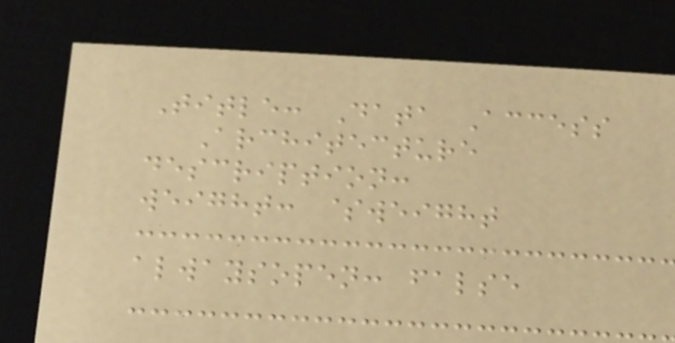Title: Data Access
Architecture
description:
weight: $weight
alwaysopen: false
